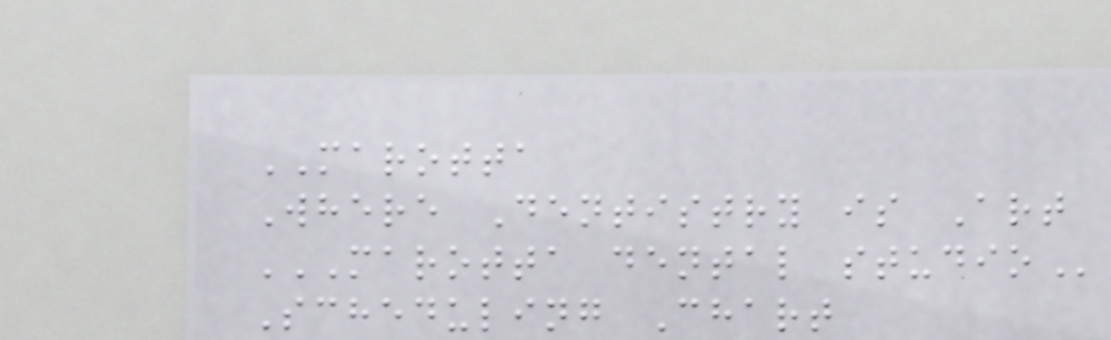MAROTTA
Where Dentistry is Art
MAROTTA DENTAL STUDIO
Scheduling Chart
